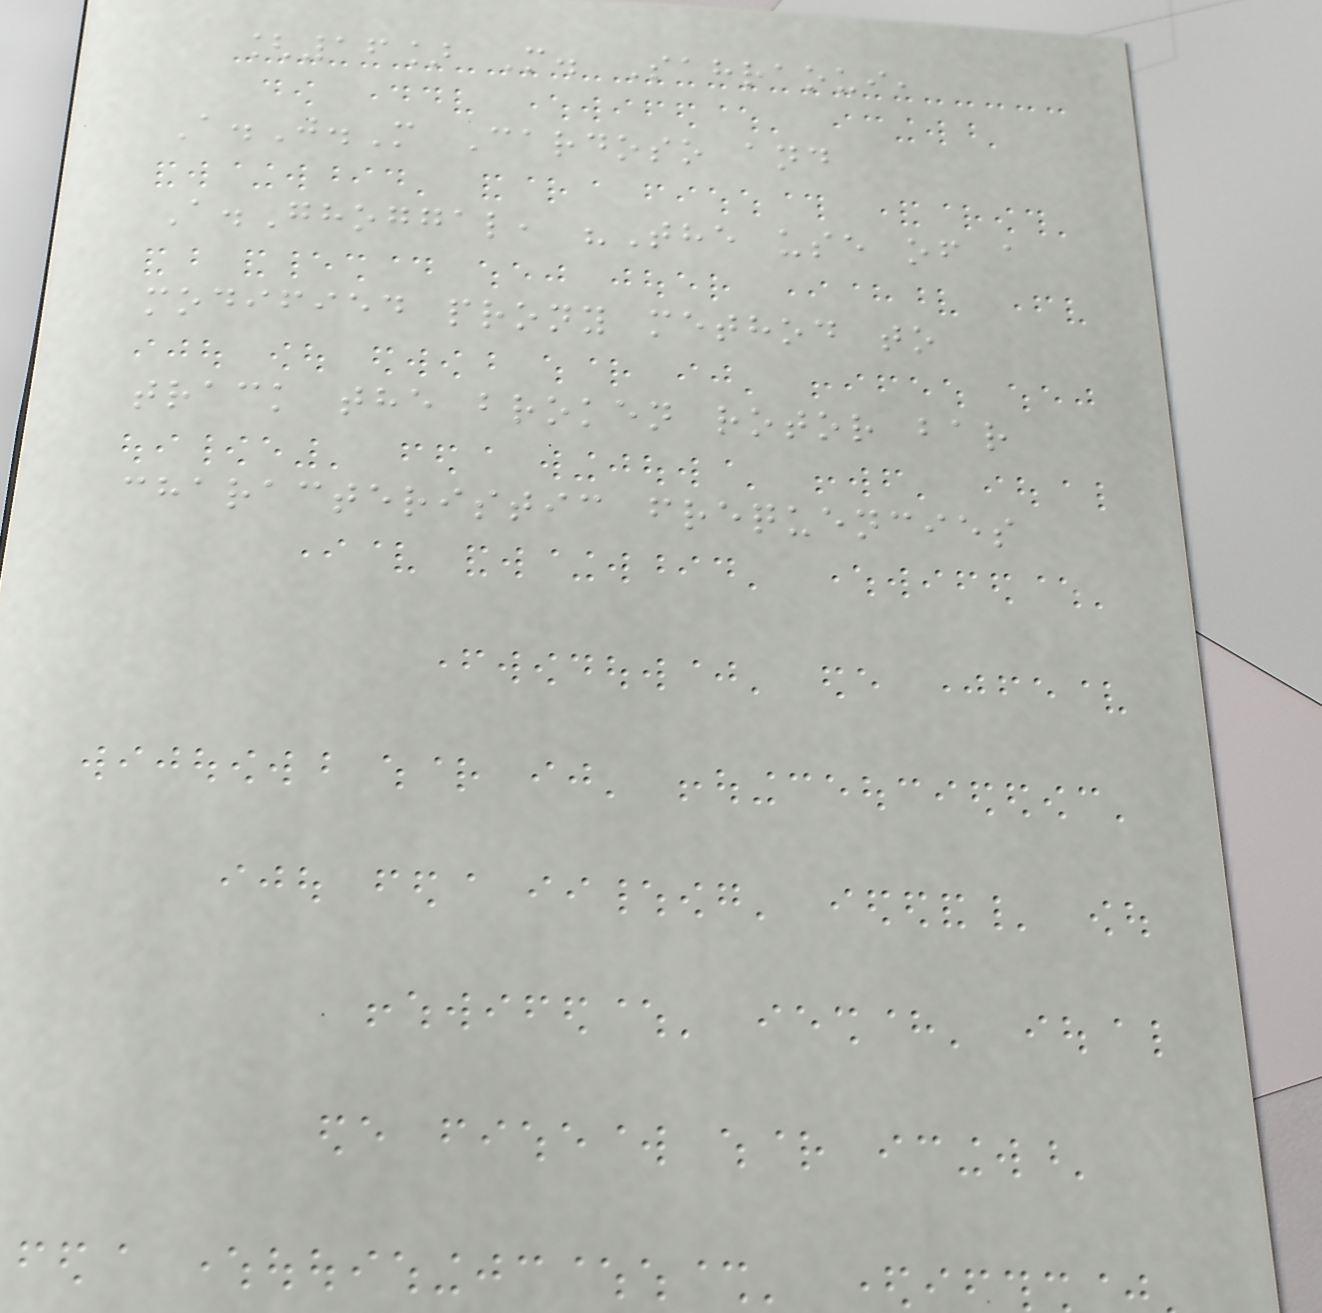[16] M. Sahraoui,
A.J.M Cardoso and
A.Ghoggal, "The use of a
modified prony method to
track the broken rotor bar
characteristic frequencies
